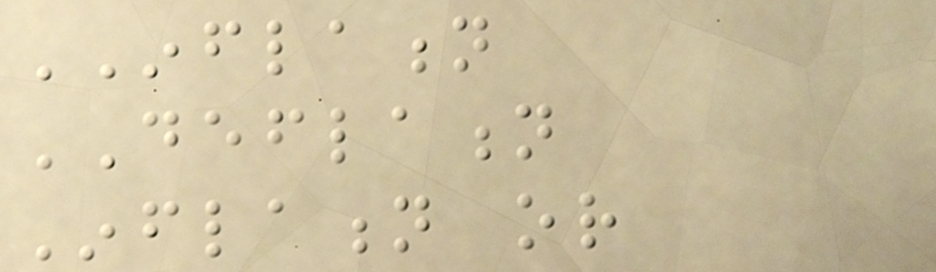INFLATION
DEFLATION
Inflation or
